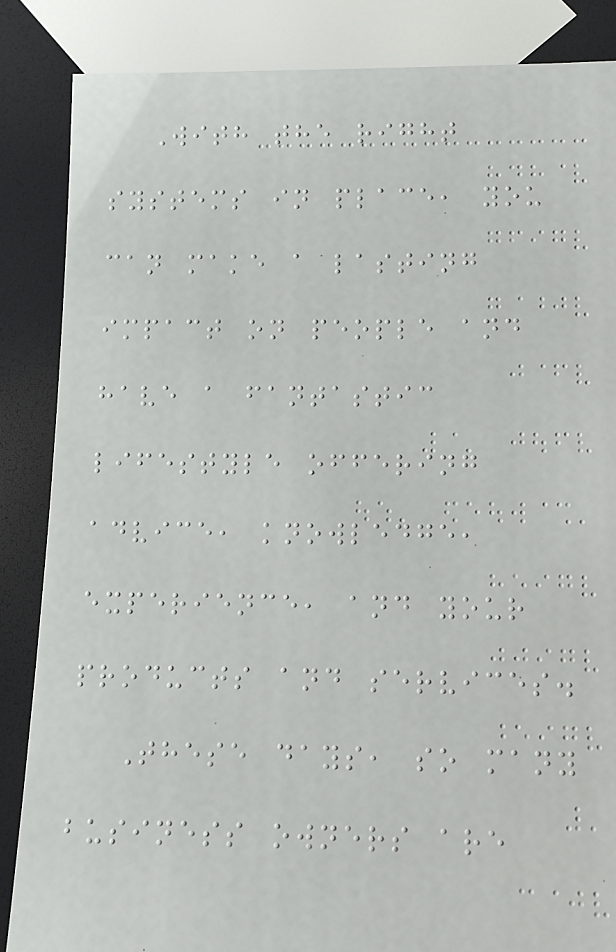With the right
systems in place, you
can make a lasting
impact on people and
have a fantastic
lifestyle offering
advice, knowledge,
experience, and your
products and services.
These days, so many
business owners are
